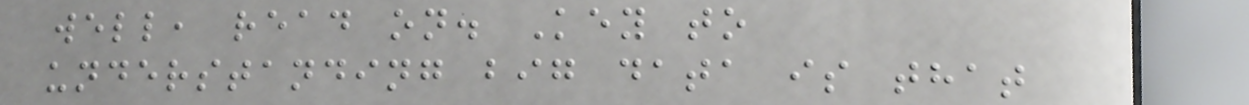well, read on. Key to
understanding big data is that
